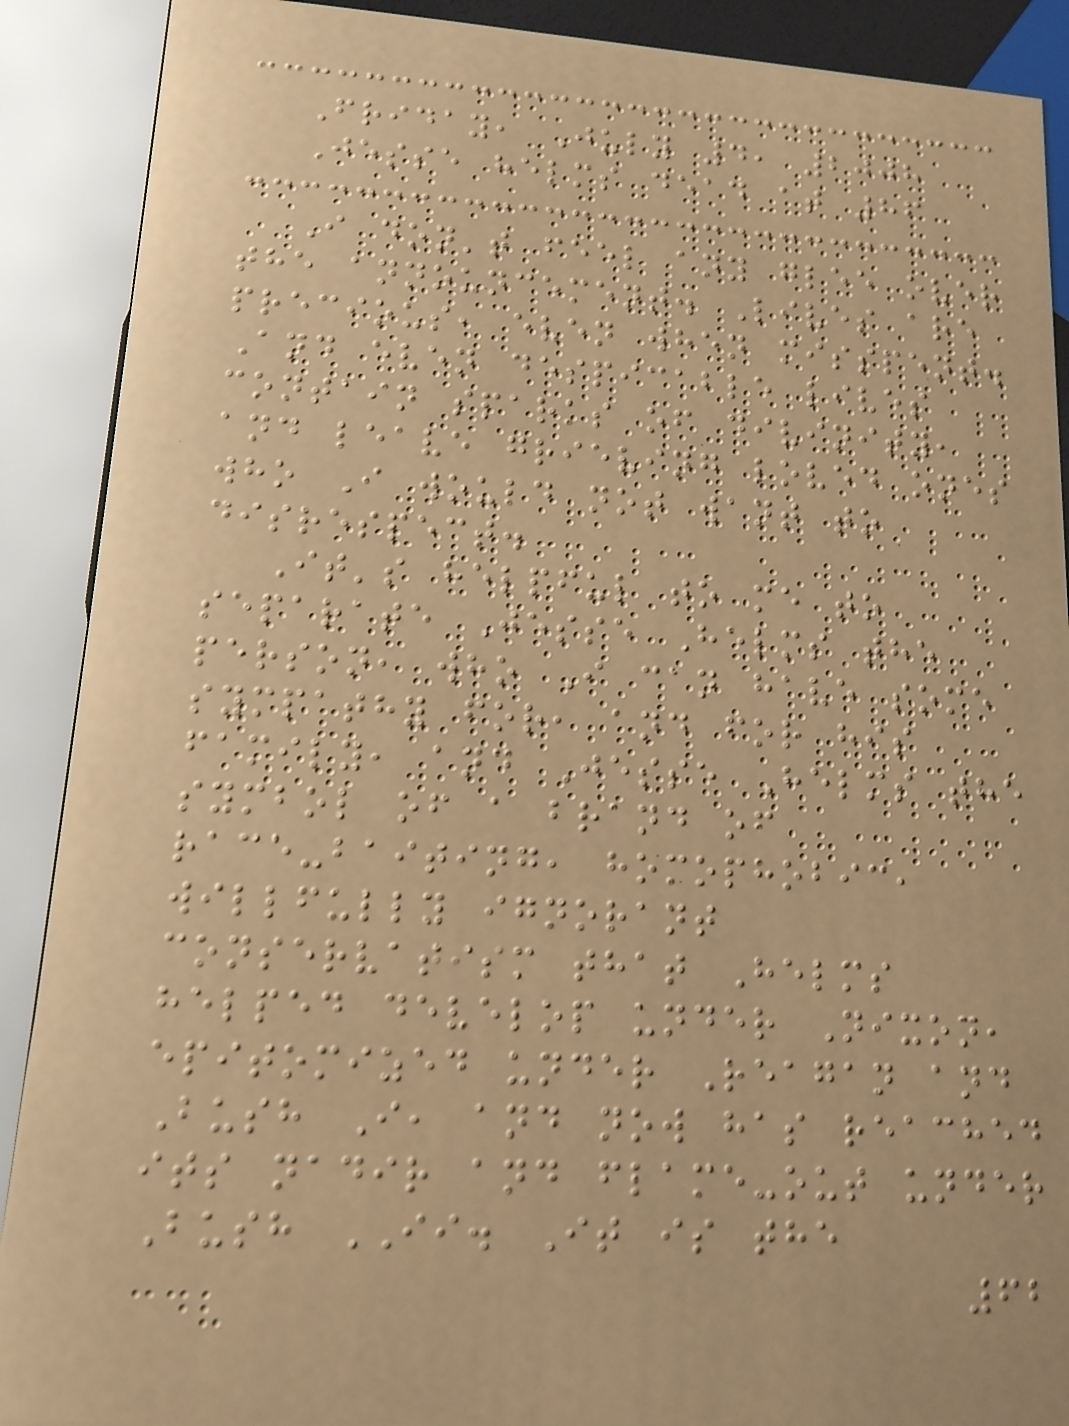Friday, July 4, 2008
Jesse helms dead at 86
I don't feel any glee over
the announcement. Lives are
precious, even when misspent.
And even despicable lives
contain sparks of divinity,
and leave grieving loved ones
who I would not want to
disrespect.
It's helpful to me to
separate Jesse Helms the
person, who I can have some
sympathy for, and for his
family, and Jesse Helms the
symbol of a brand of
race-baiting, homophobic,
willfully ignorant
conservatism that Helms
helped develop under Nixon,
epitomized under Reagan and
Bush I, and now has reached
its nadir and flame-out under
Bush II. It is the
62
